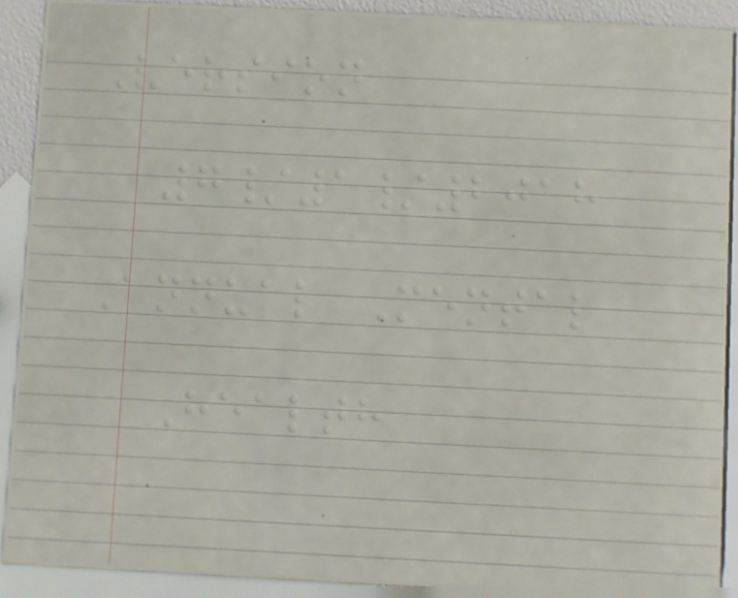Version
7/1/2018
Annual Mental
Health
